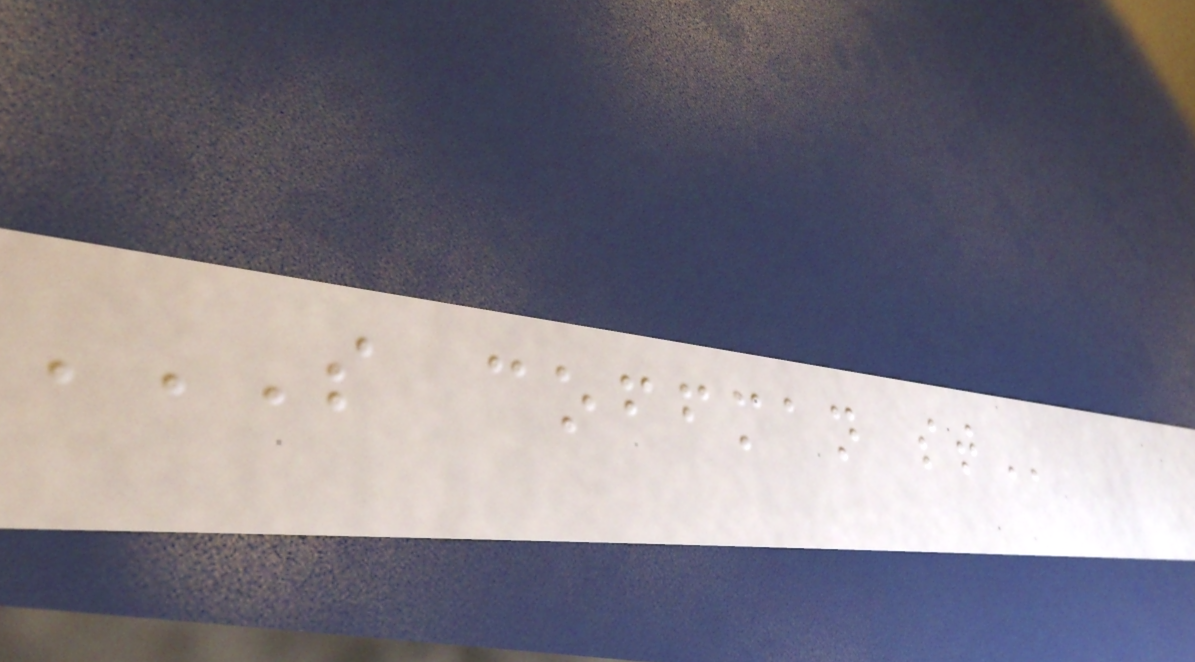S COFFMAN ST
